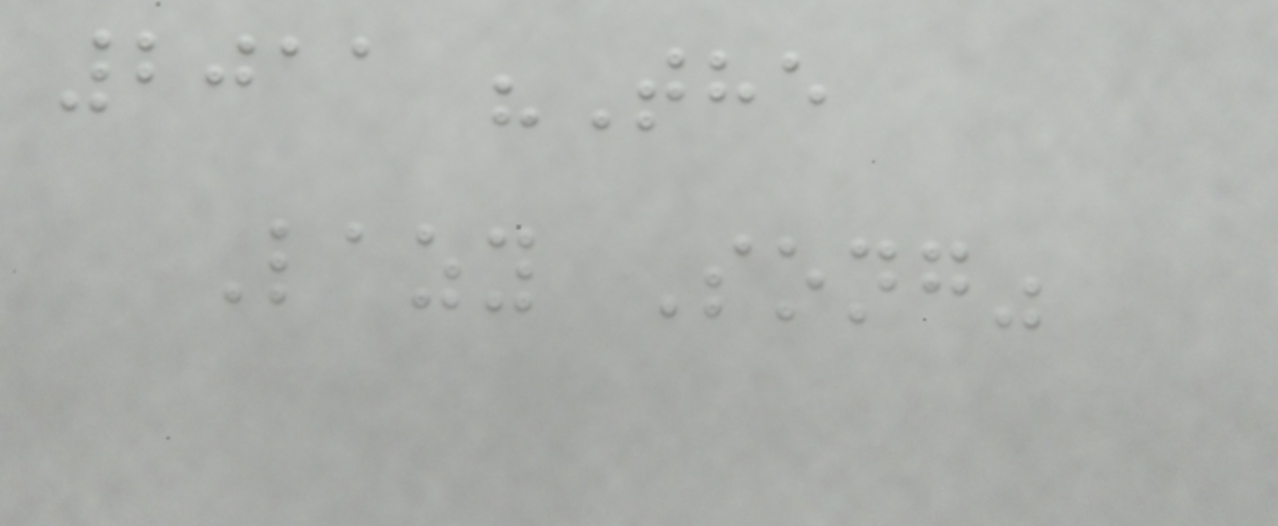2011 "The
Lazy Song"
